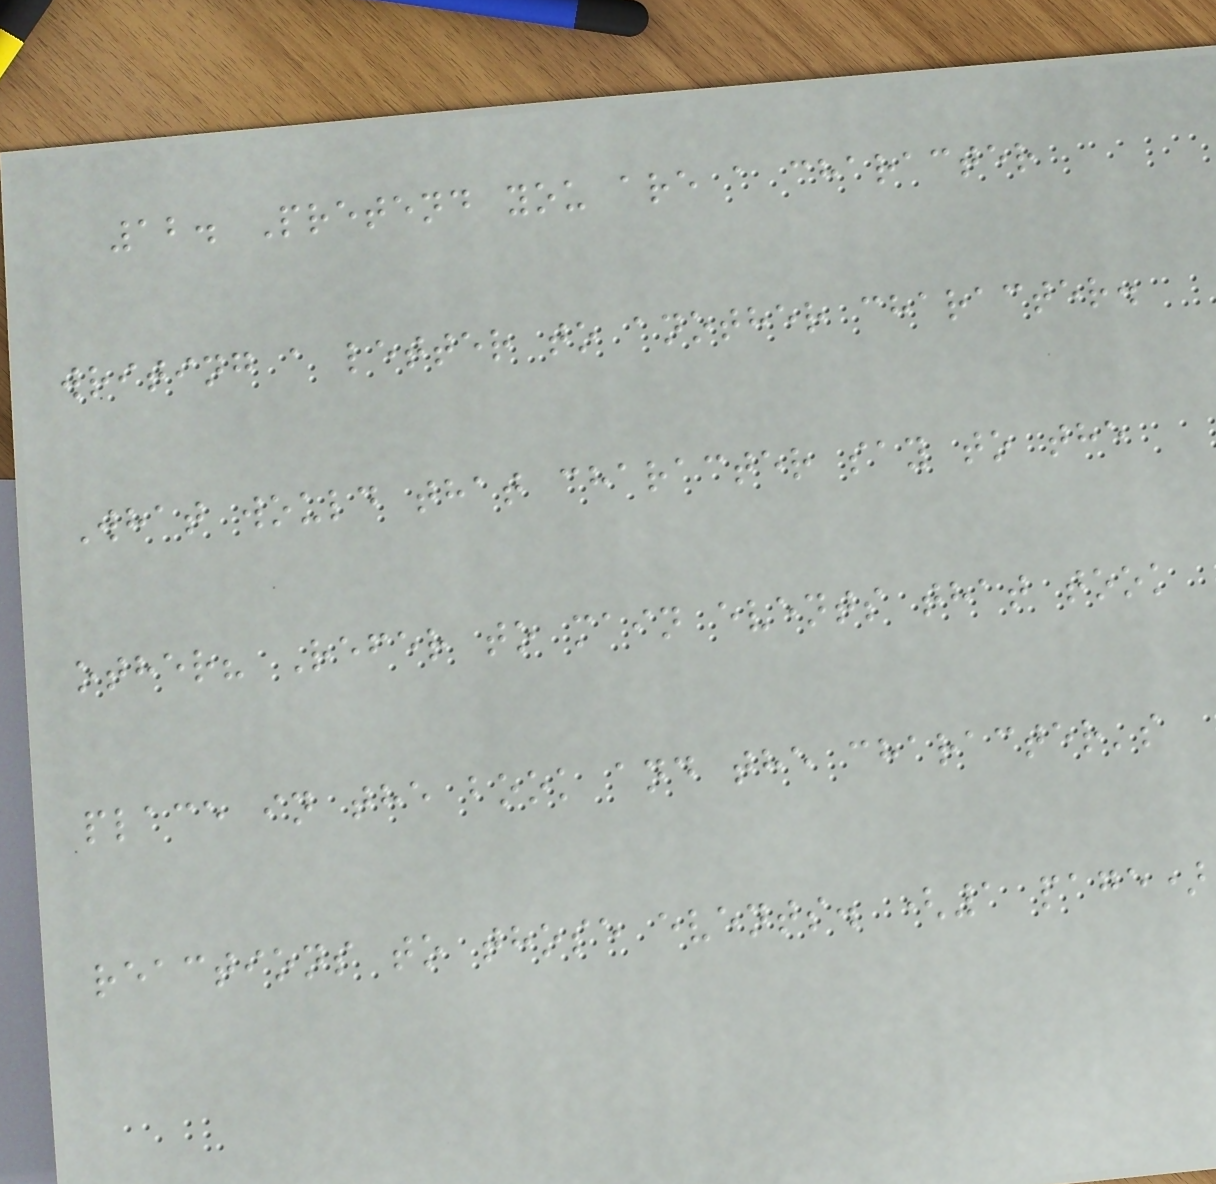12. Pretend you are a character
writing a letter to another character.
What would that character say to the
other? Refer to main events that took
place in the book and the character's
reactions to those events. (1 page)
